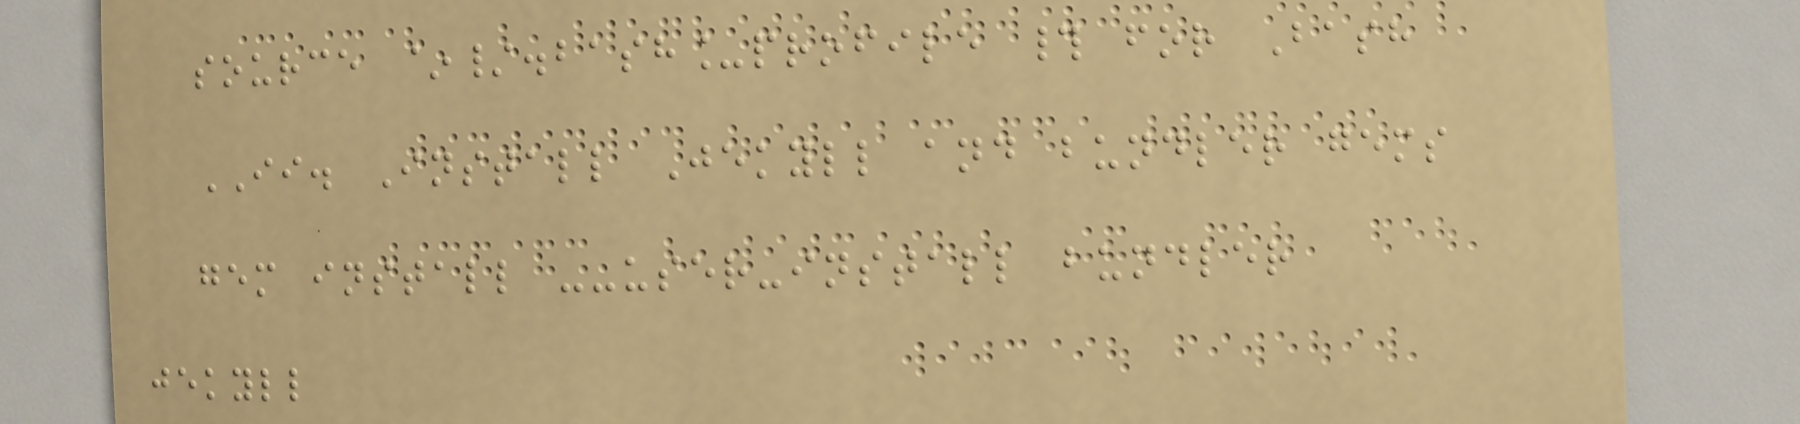source ~/.bash_profile # for Bash
II. Install Jekyll and bundler gems
gem install --user-install bundler
jekyll
